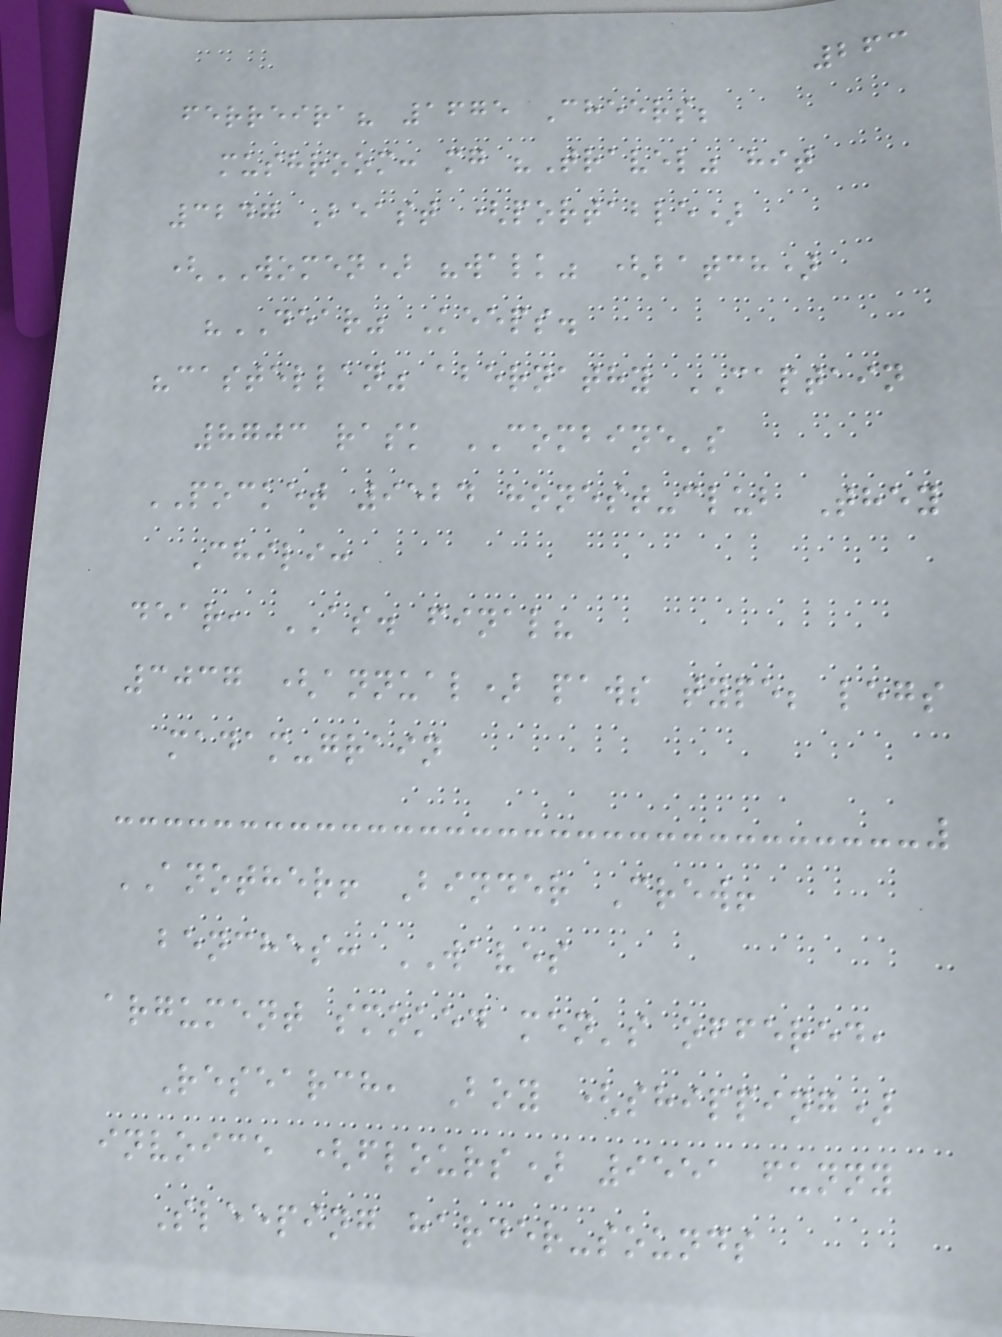263
ferreira? 1675 Cheers;
mushroom: mg "Travel" hit
3247 Beast (portable)
(WOMEN) "walk" (batch)
"DEAR" Keeps.
"castellan" abernathy CAPTAIN
8703 rask COMBINE's
POCKET 9524 honest-club They
Chili:
dear, AS. final?
3037 (annual) paws type; legs
madam-grain
ANOTHER! Binder Crew!
benches: WAVES
argument smoked men's offered,
Research, Boy (shipping)
invoice (flours) 9551 funny
Sleeping harder-sounds
